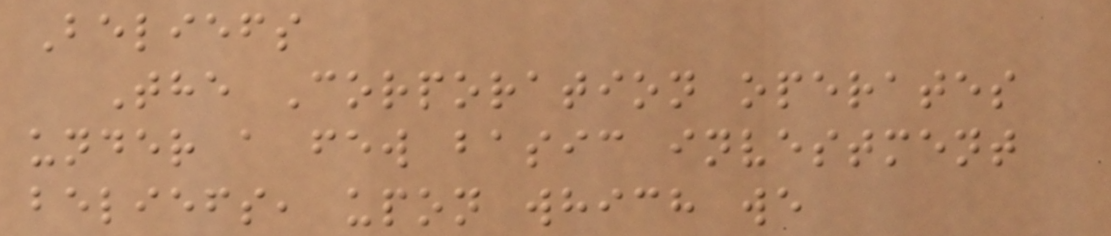Beliefs
The Corporation operates
under a few basic investment
beliefs, upon which we
